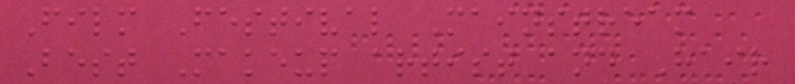Film Festival Mainstream
Best Makeup artist and Hair
